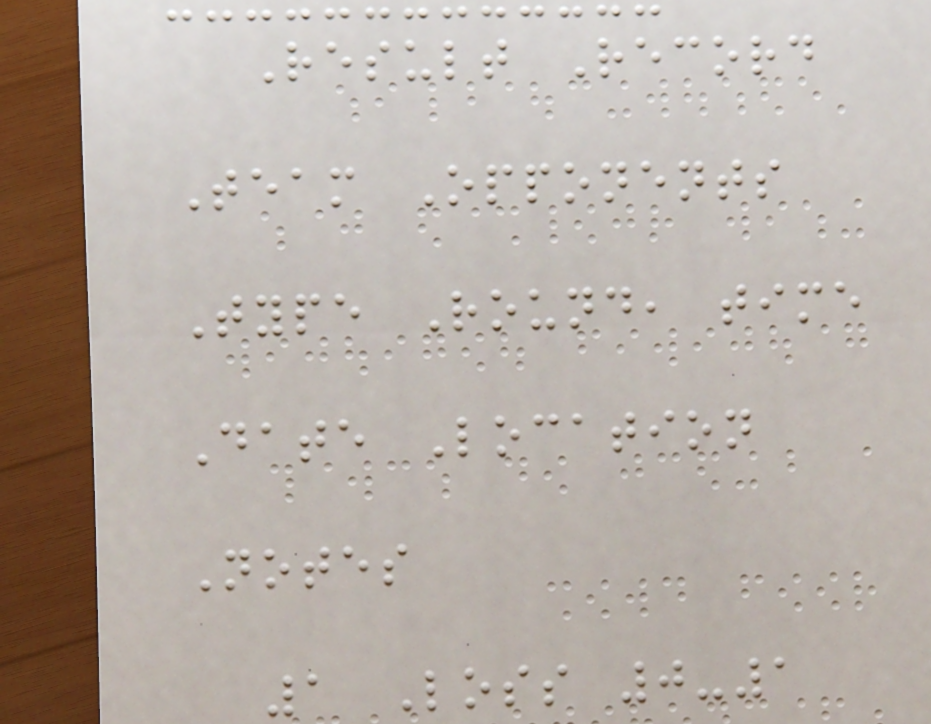Result Record
Team Opponents
Type Round, time
Date Location
Notes
1 Loss 0-1
